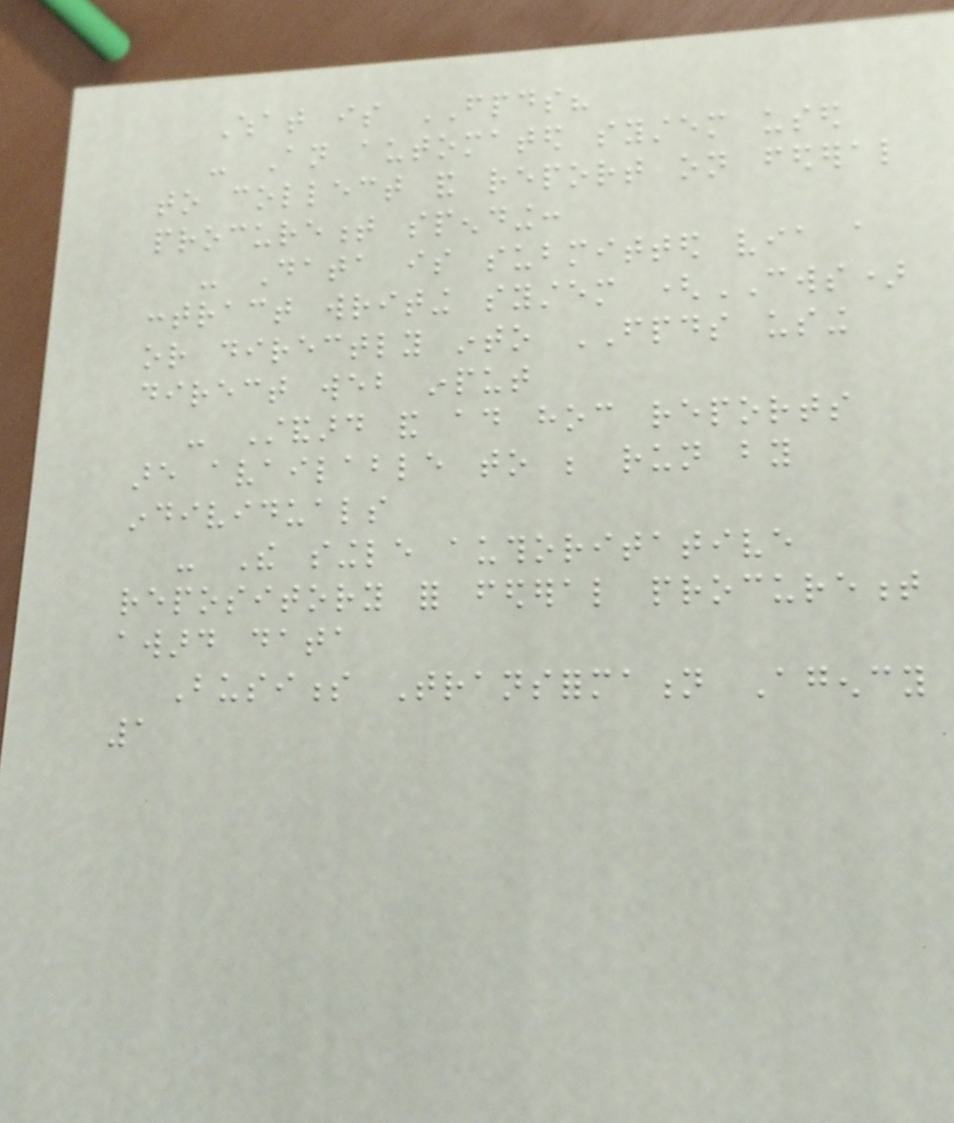What is FPDS?
- An automated system used
to collect and report on federal
procurement spending:
- Data is submitted via a
contract writing system (CWS)
or directly into FPDS using
direct web input
- Standard and ad hoc reports
are available to be run by
individuals
- The single authoritative
repository for federal procurement
award data
Business Transformation Agency
1
